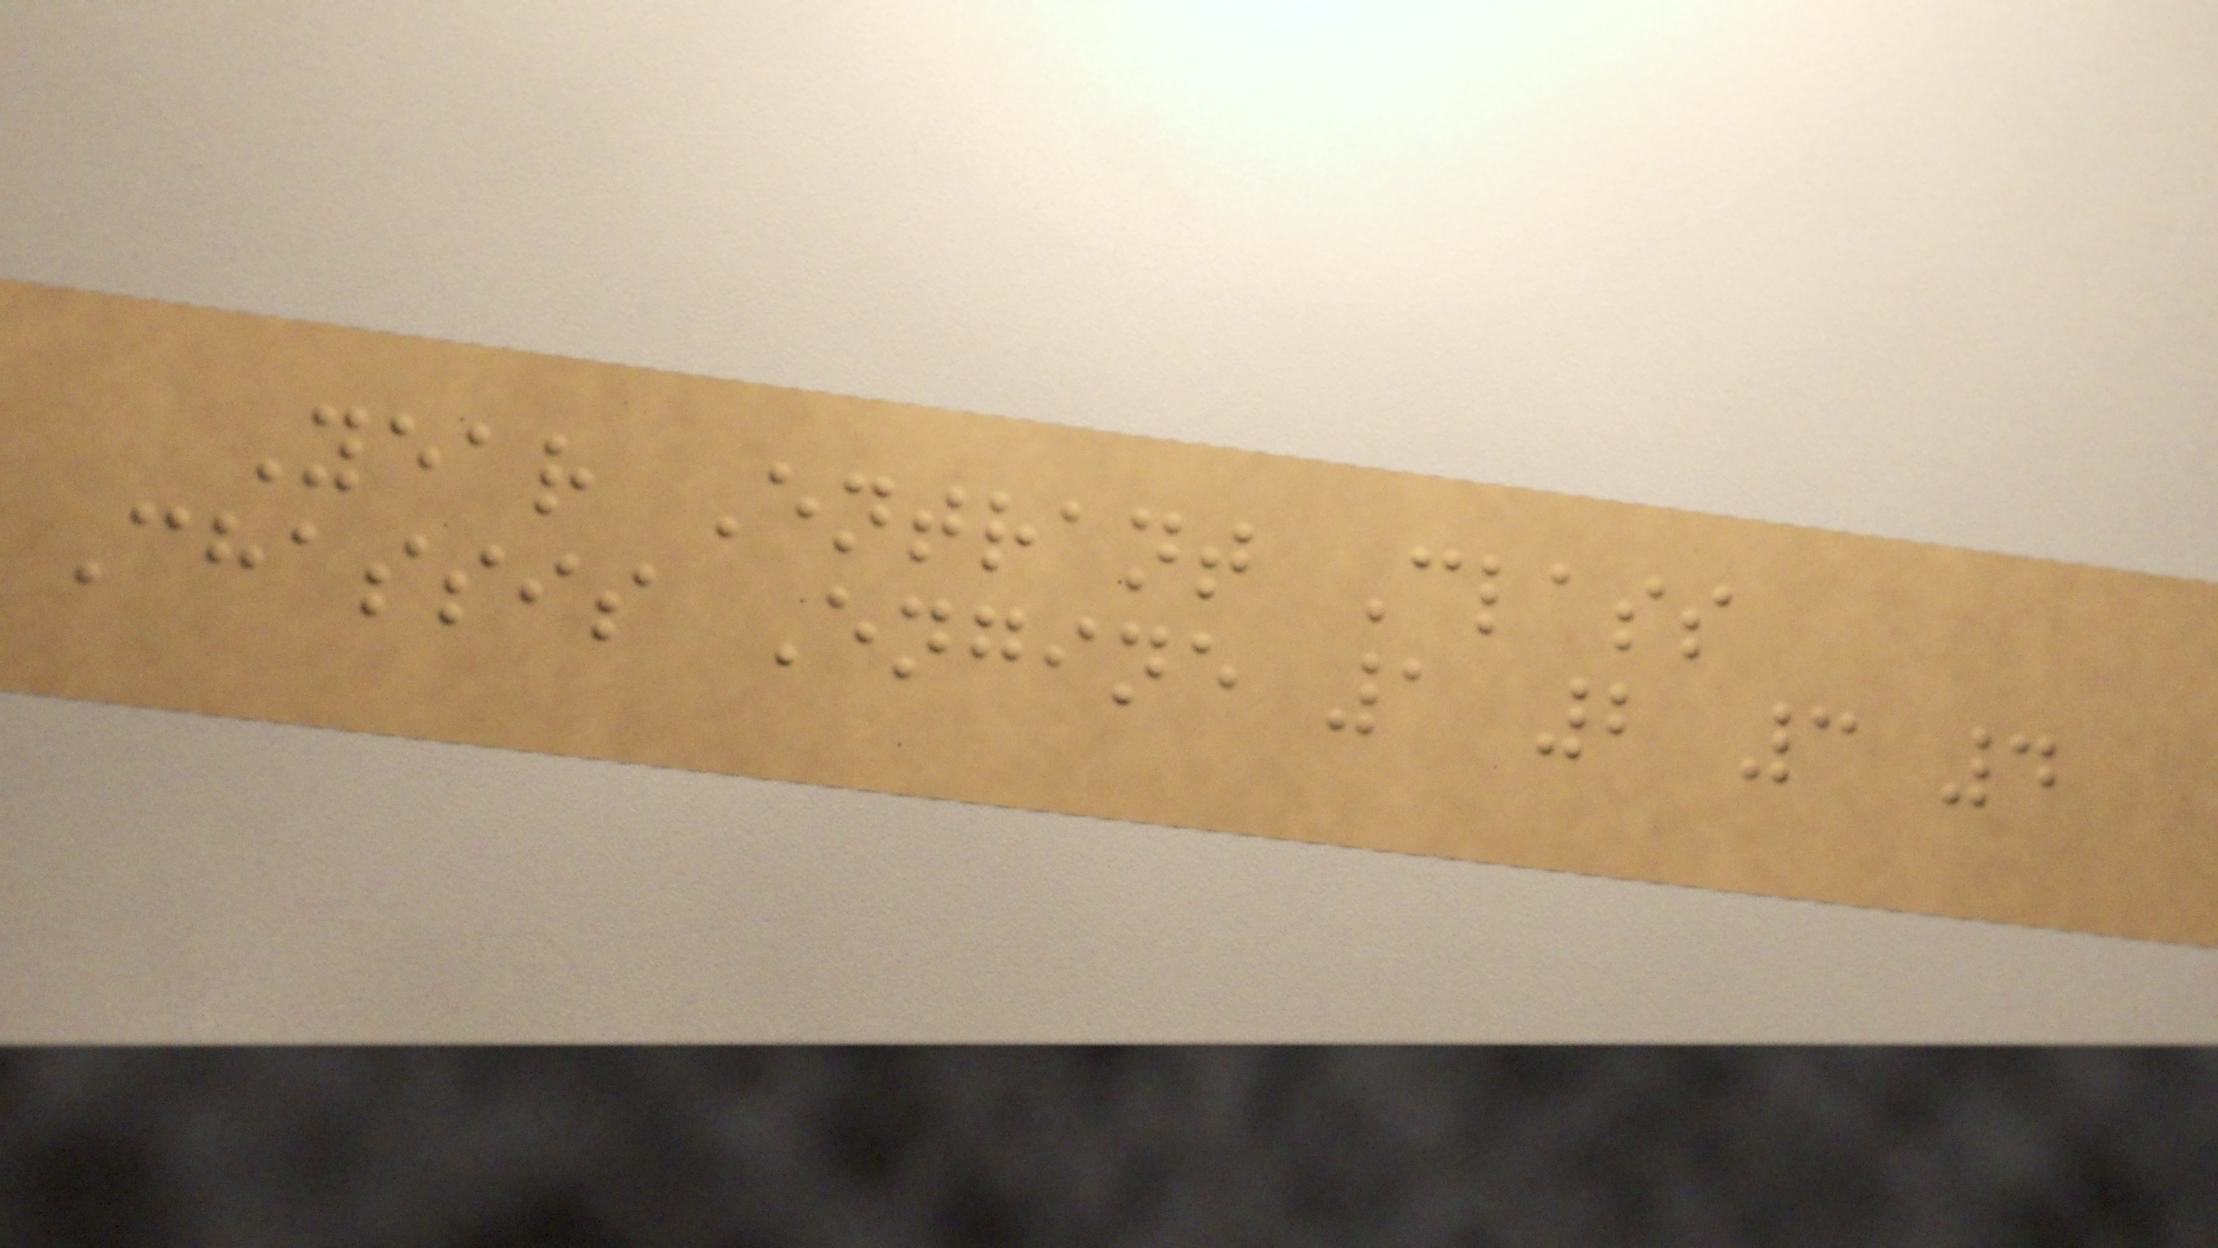Year Entrant Class
Chassis Engine 1 2 3 4
